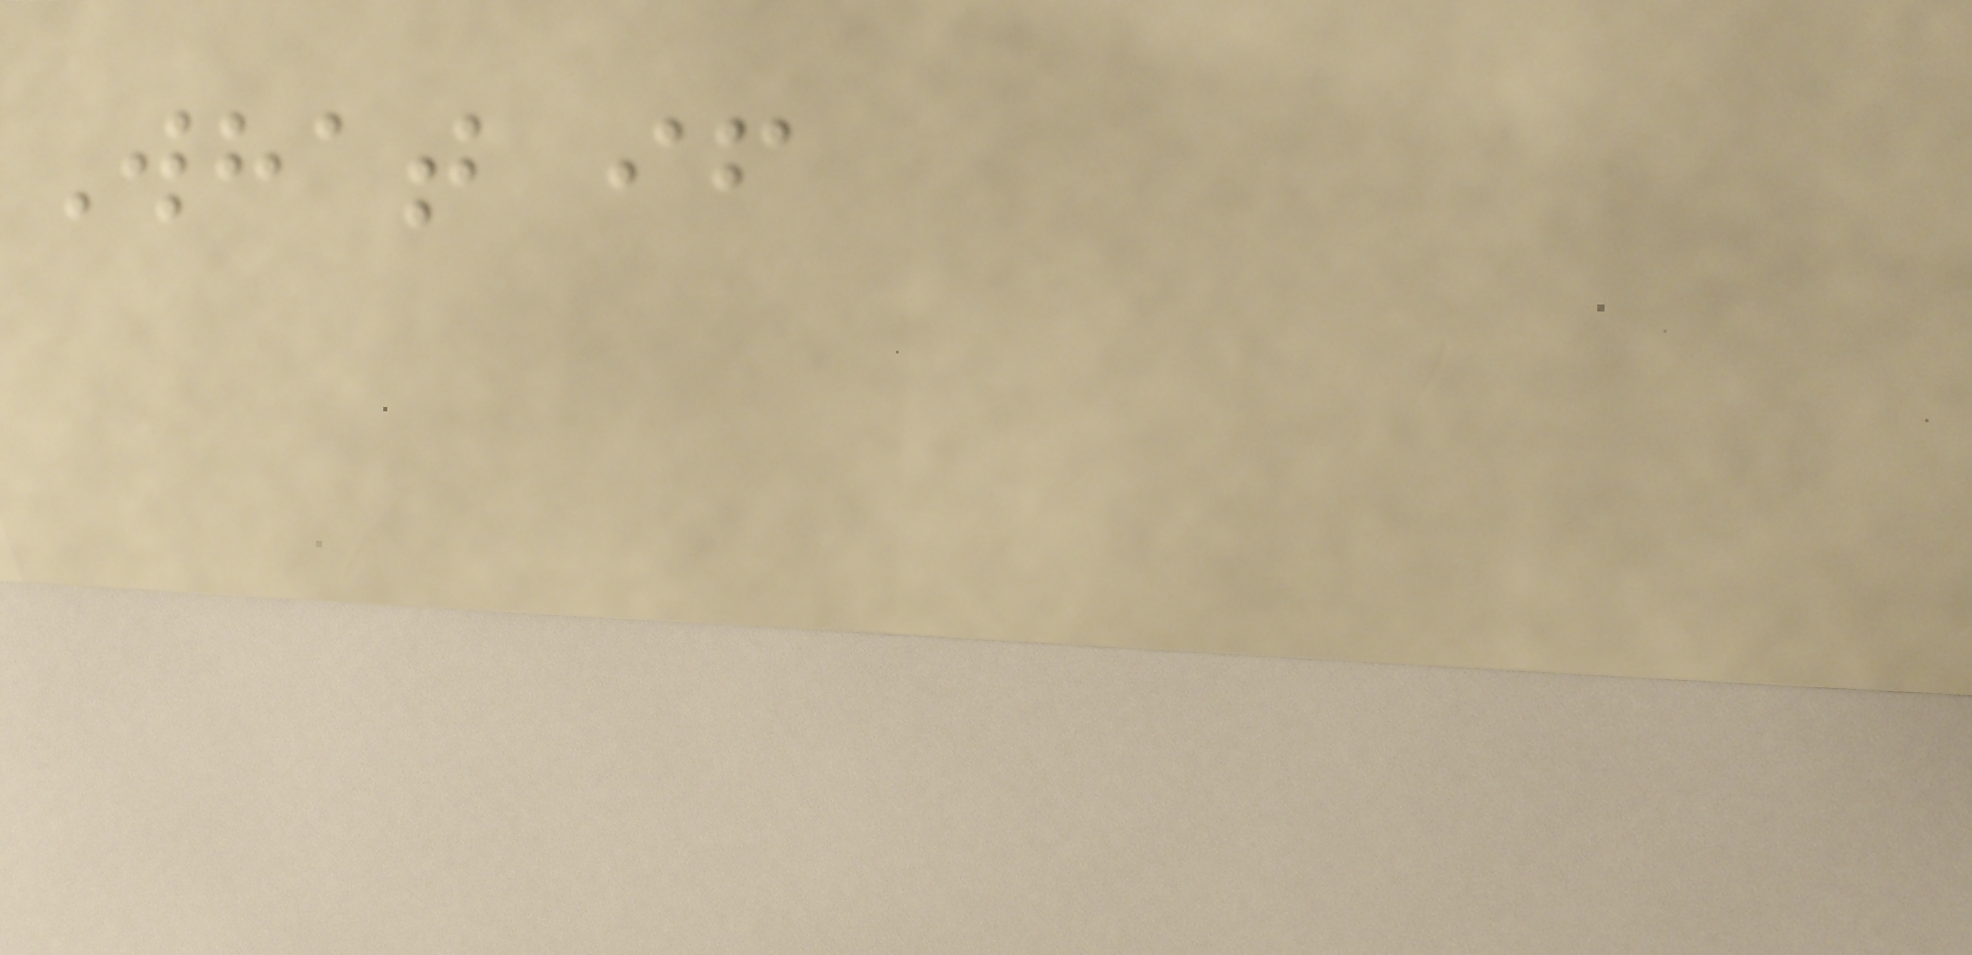What if
